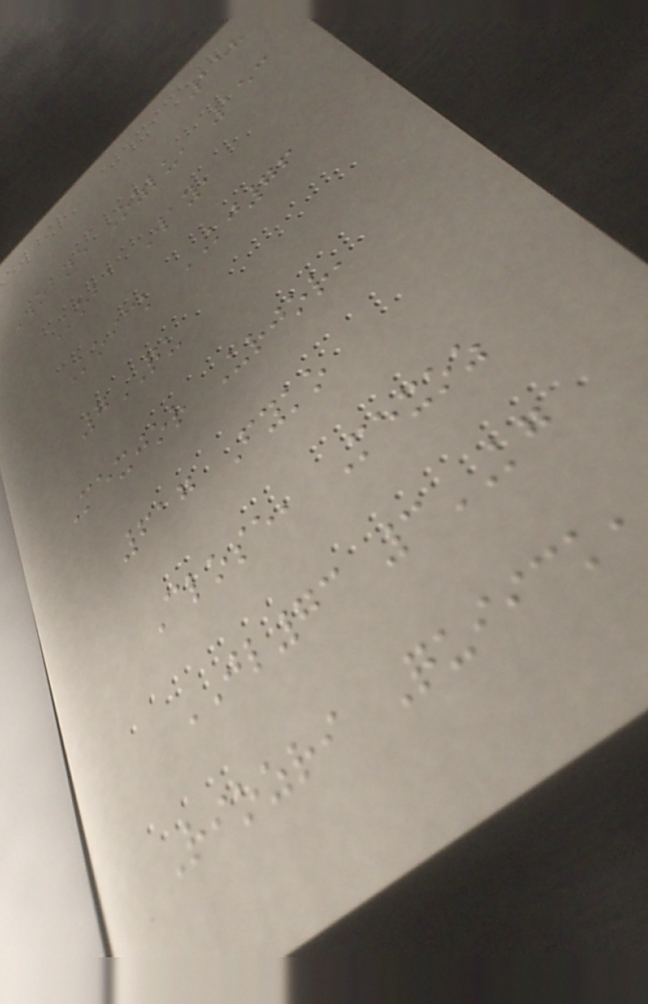158
Wobne Ozlu, 153
Koba Way,
Koick KJ76
7QU
Mexjor Urjor,
617 Fyko
Close, Mexoz
JL73 3KG
Riozri Quiick,
